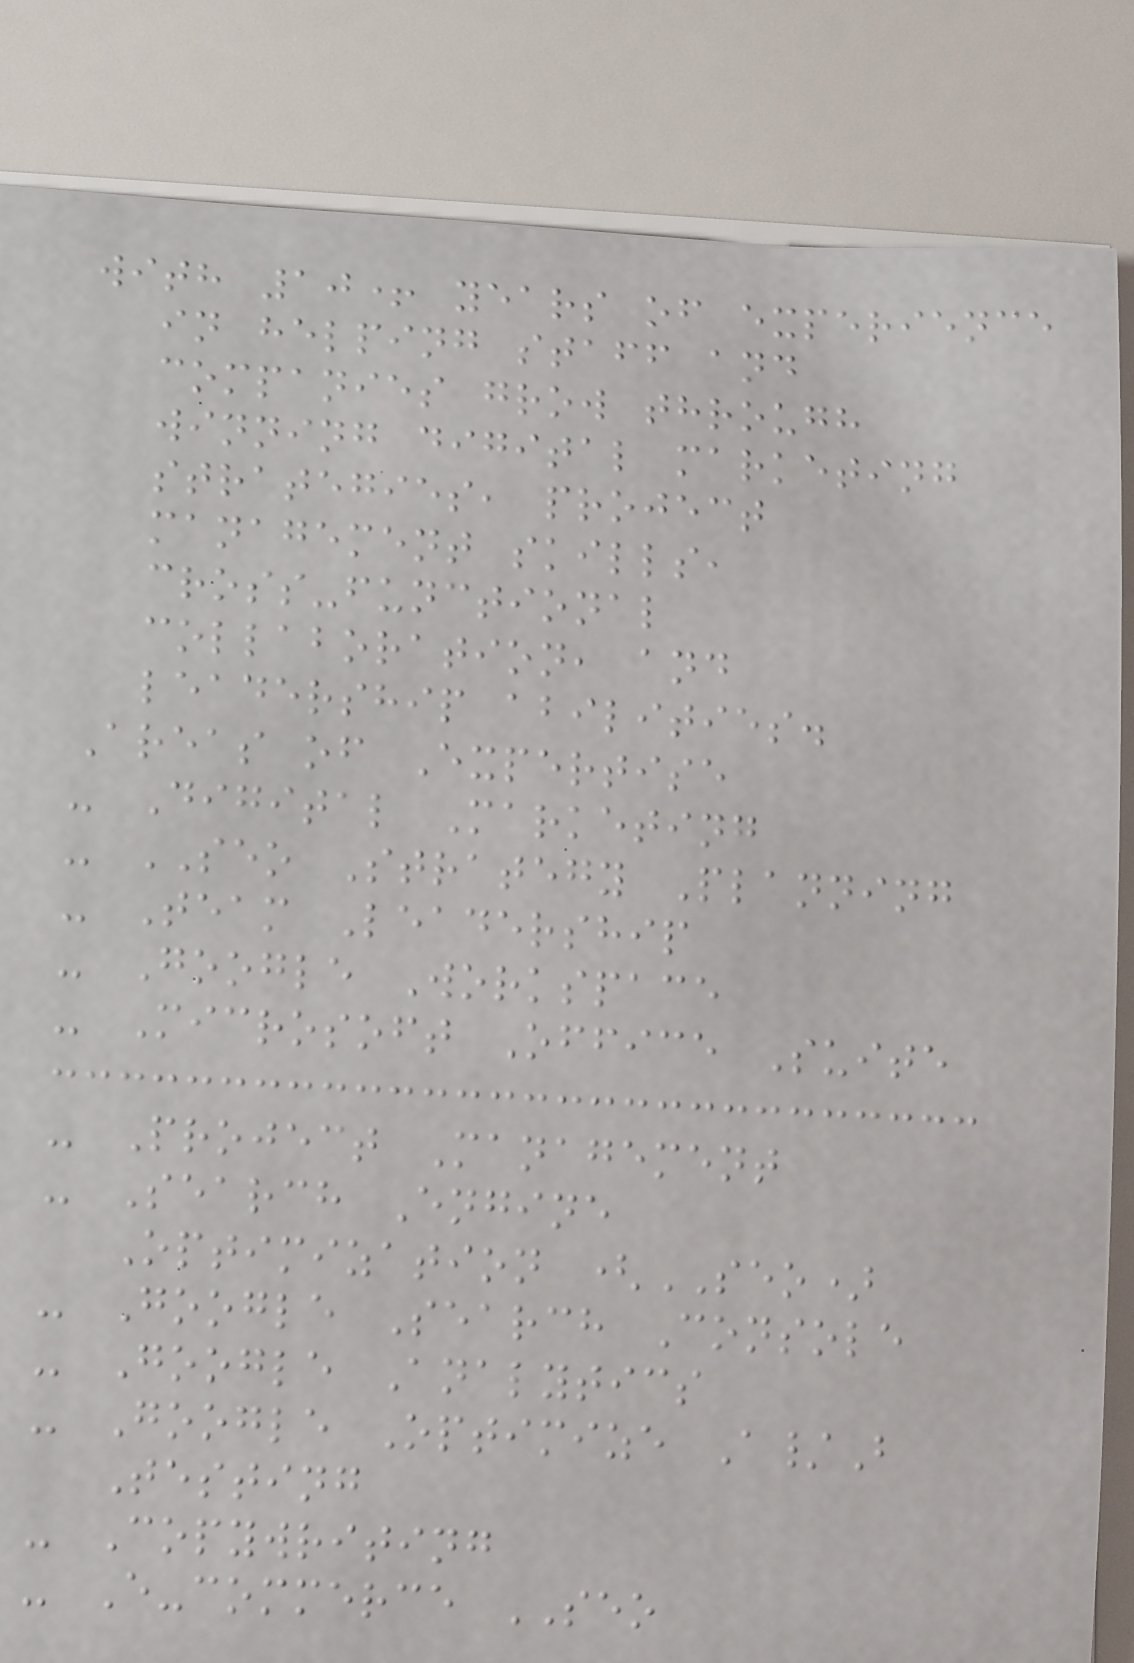with 10+ years of experience
in helping staff and
companies grow through
winning digital marketing
strategies, project
management skills,
cross-functional
collaboration, and
leadership abilities.
Areas of Expertise
- Digital Marketing
- SEO Strategy Planning
- Team Leadership
- Google Workspace
- Microsoft Office Suite
- Project Management
- Search Engine
Optimization (SEO)
- Google Search Console
- Google Analytics
- Google Optimize A/B
Testing
- Copywriting
- E-commerce SEO
